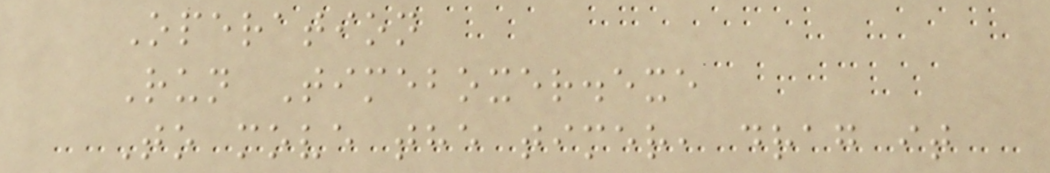Operation
Run Timeboxer.exe
To move the timer, drag it
